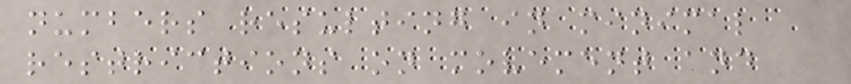numbers resulting in minimal
restrictions on movement and
